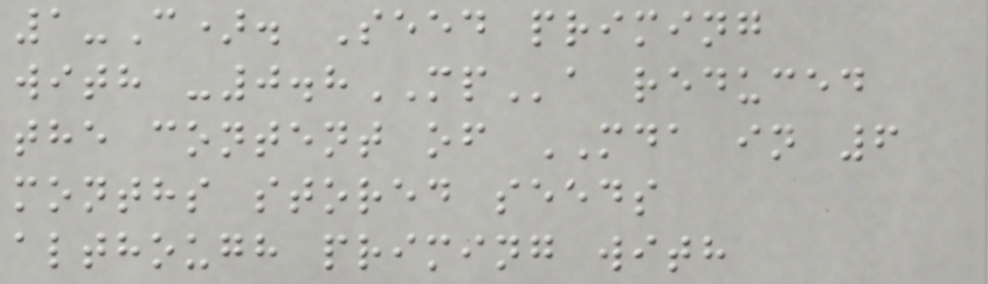1-C). Seed priming
with -0.8MPa reduced
the content of MDA in 6
months stored seeds
although priming with
